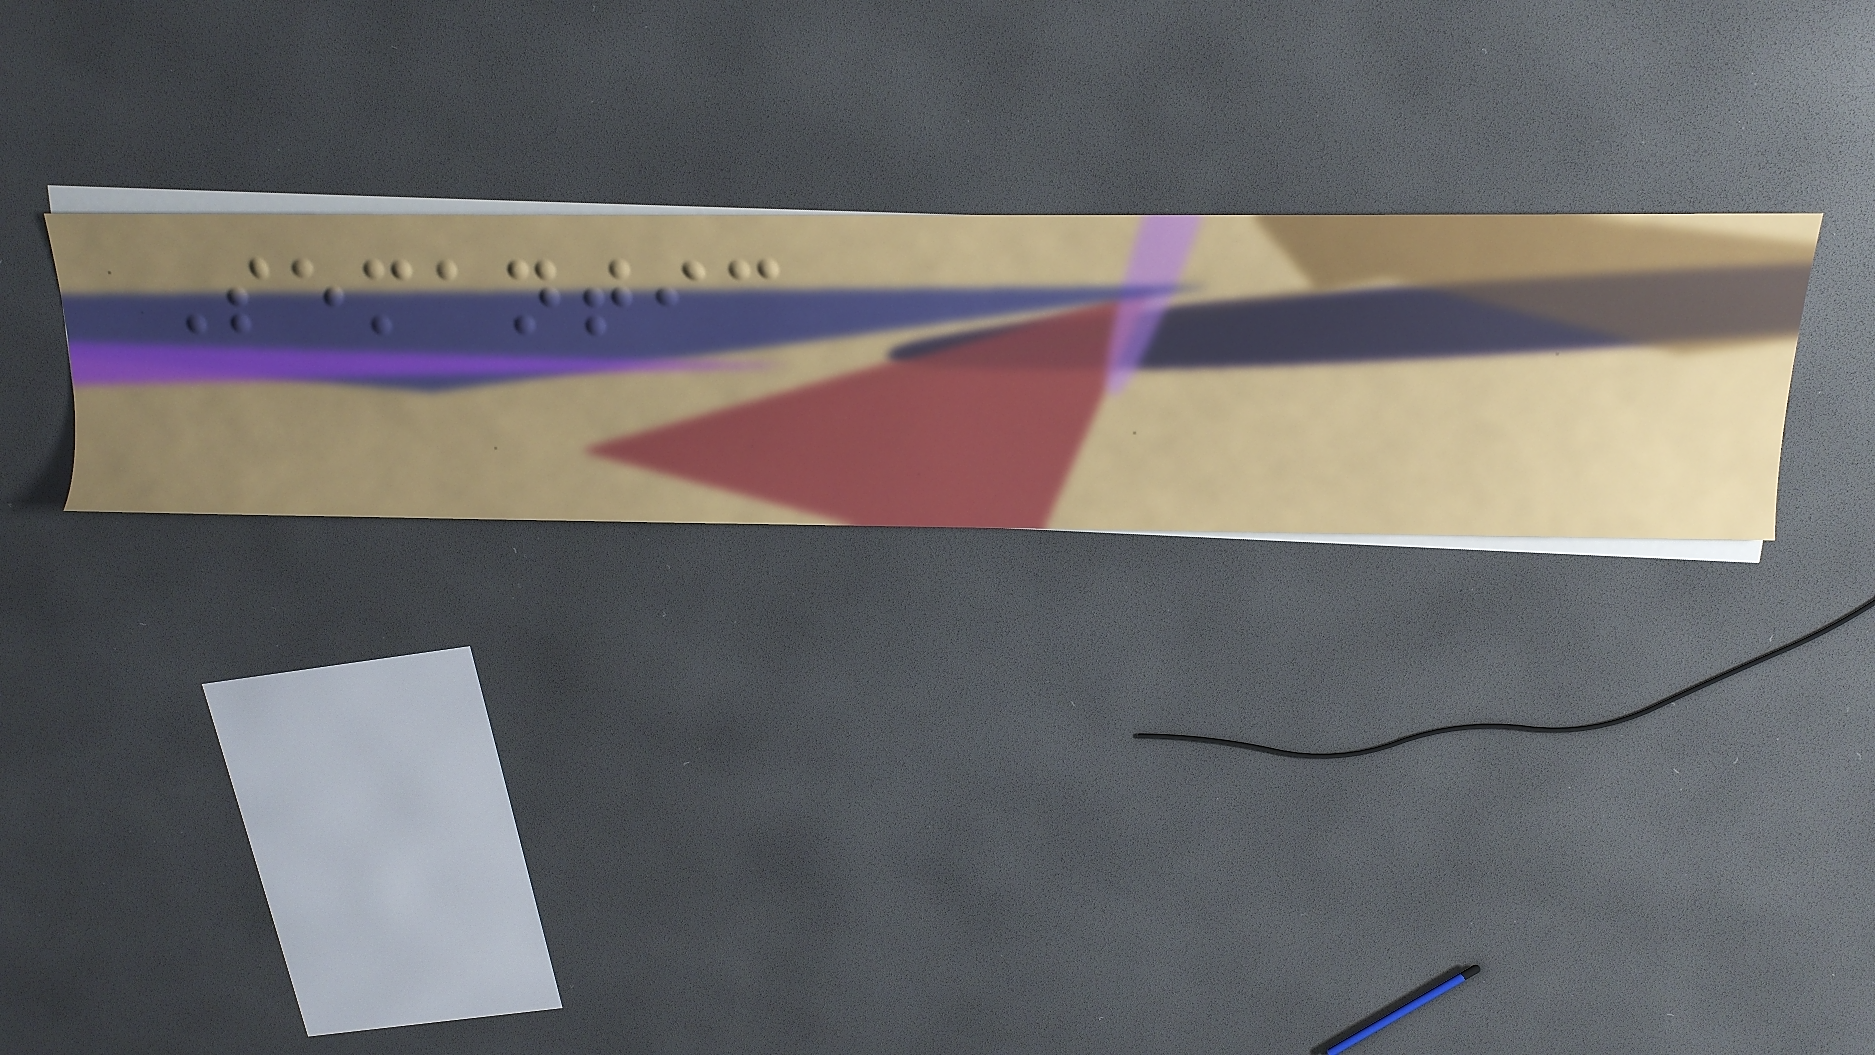Semantic
